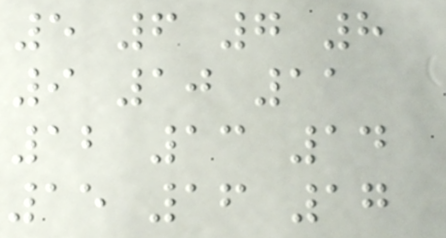5 6 7 8
9 10 11
12 13 14
15 16 17
